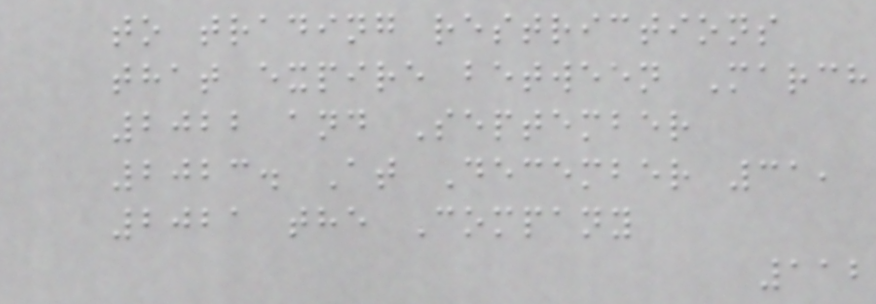to trading restrictions
that expire between March
2022 and September
2023. At December 31,
2021 the Company
112
